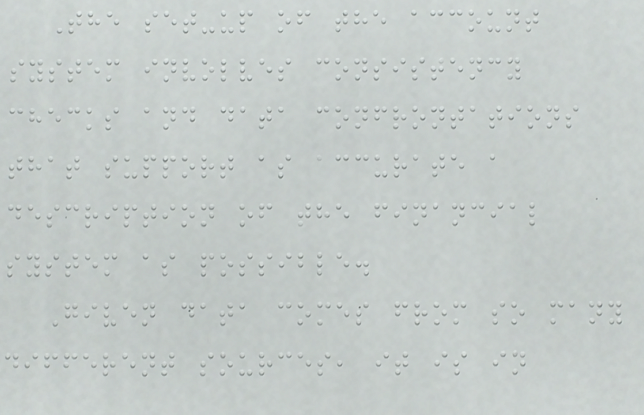The set-up of the account
system involves consistency
checks and data confrontations
that support as accurate a
description of the financial
system as possible.
Given data comes from so many
different sources, it is in
